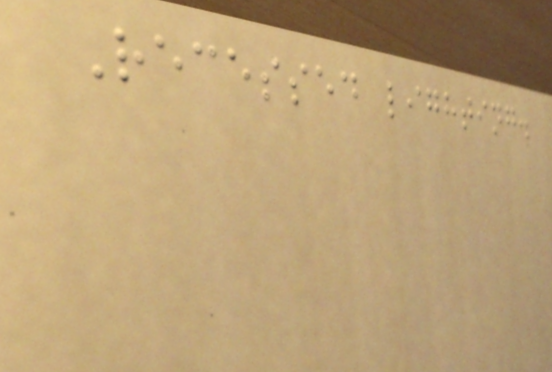Recessed lighting.
